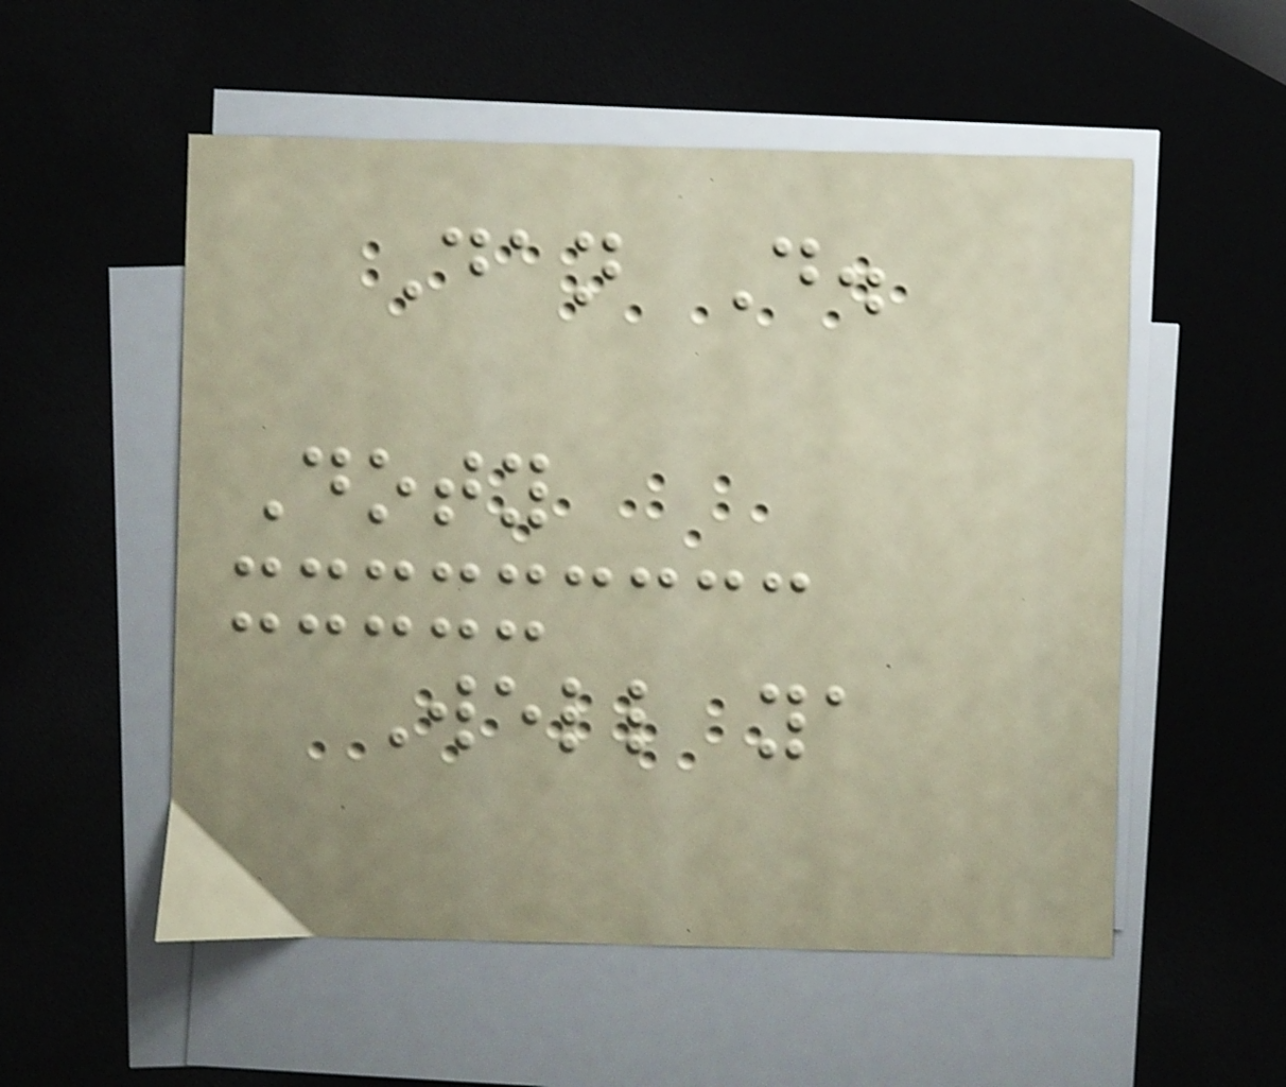Dan D.
Doty
Well ya
